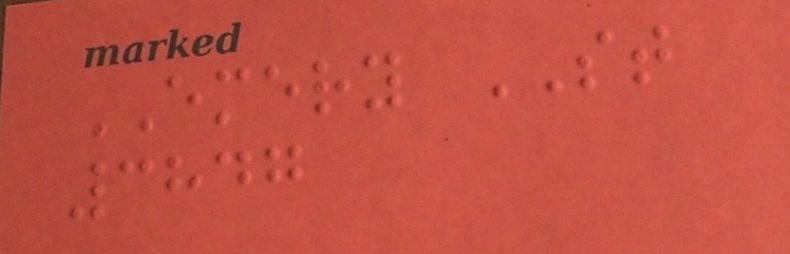EMERY ST
3847
